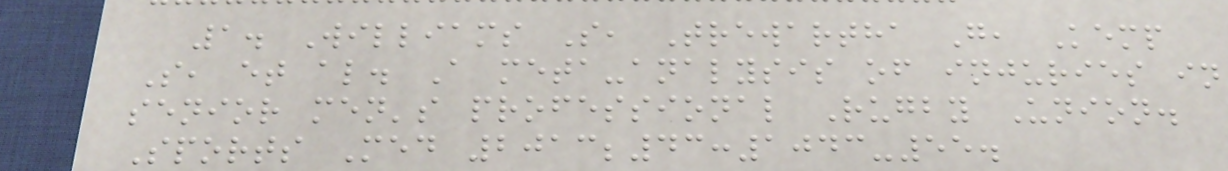1. Williams S, Trewartha G, Kemp
S, et al. A meta-analysis of injuries in
senior men's professional Rugby Union.
Sports Med 2013;43:1043-55.
